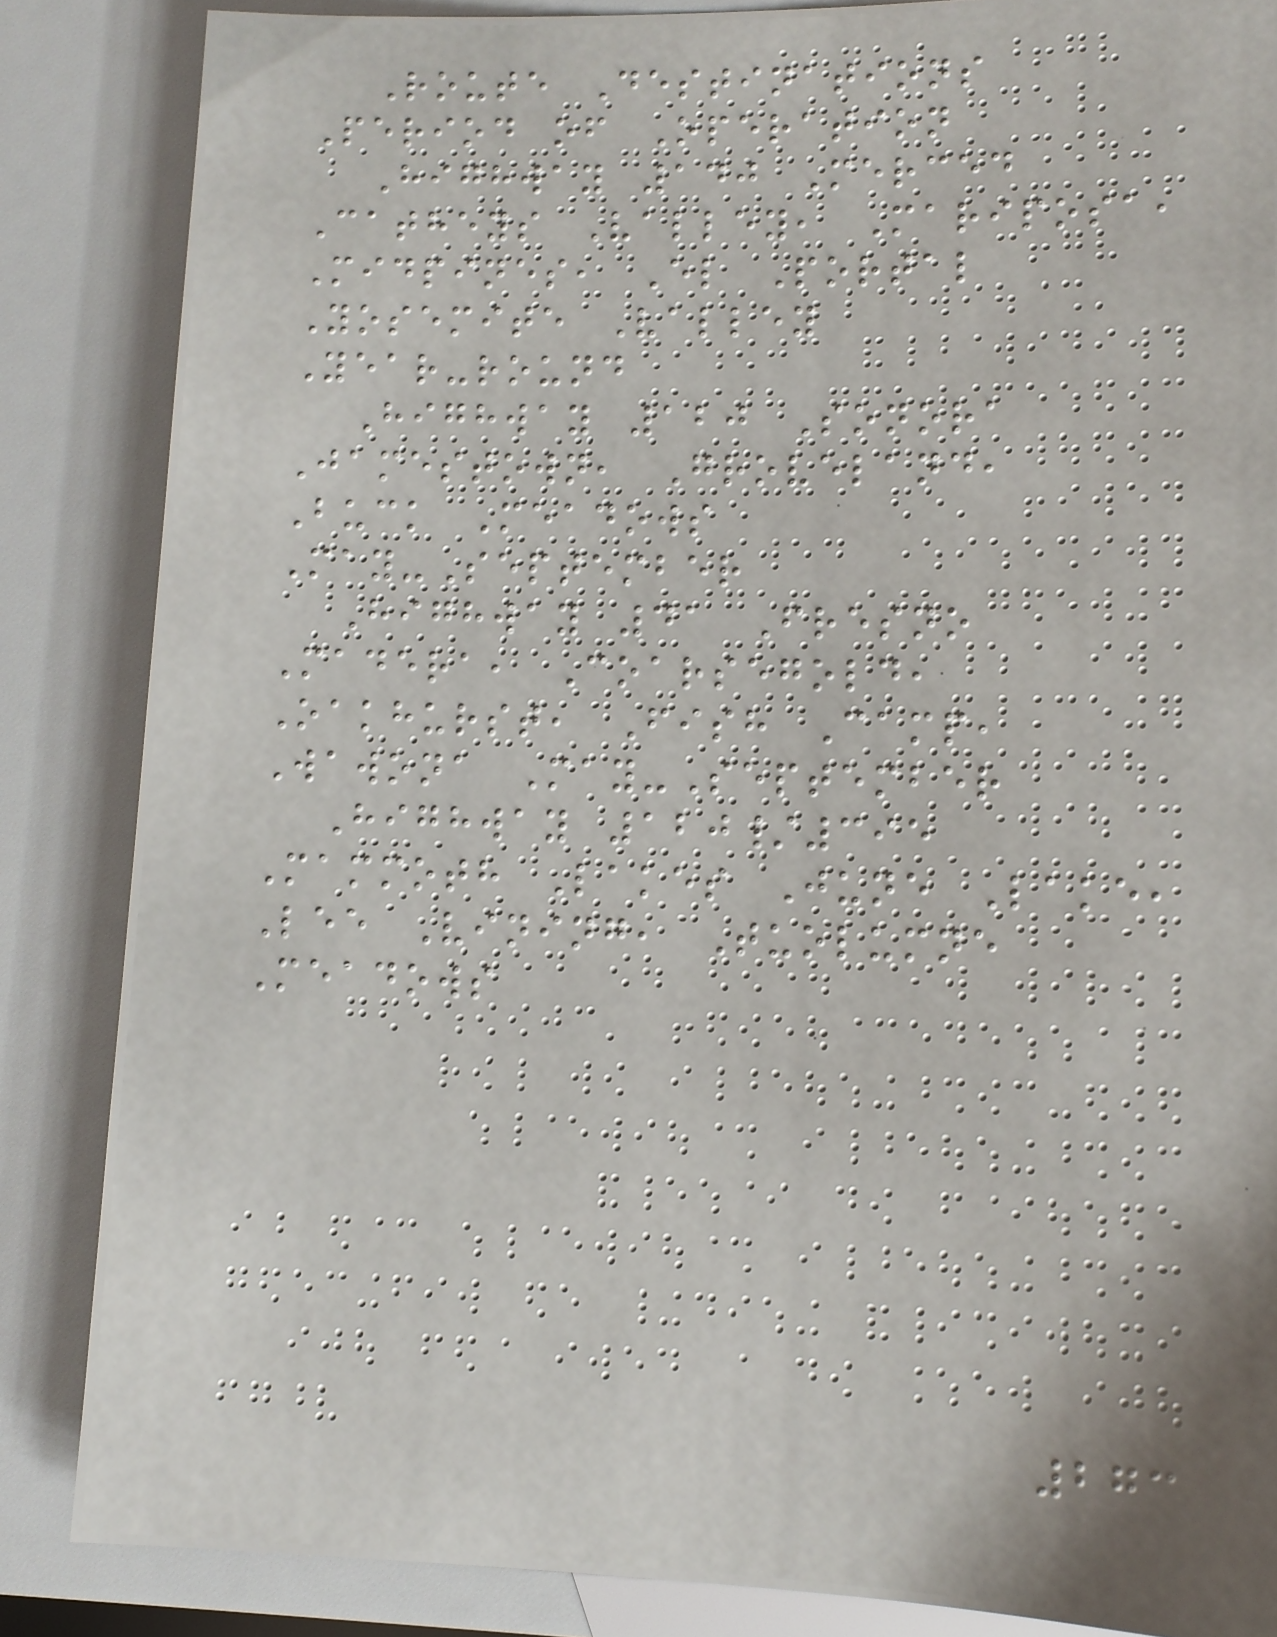Route Destinations
Period of Operation
Highway 140 Merced
Catheys Valley, Mariposa,
Midpines, El Portal
Yosemite Valley
Year-round
Highway 120 Sonora
Jamestown, Groveland,
Buck Meadows
May-September
Highway 41 Fresno
Madera, Coarsegold,
Oakhurst, Fish Camp,
Wawona May-September
Highway 120/395
Mammoth Lakes June Lake,
Lee Vining, Tuolumne
Meadows
273
